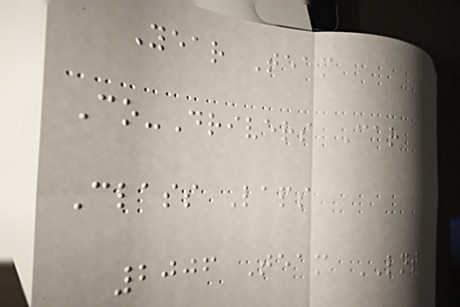Year Team
Co-Drivers Car
Class Laps
2006 Team LNT
